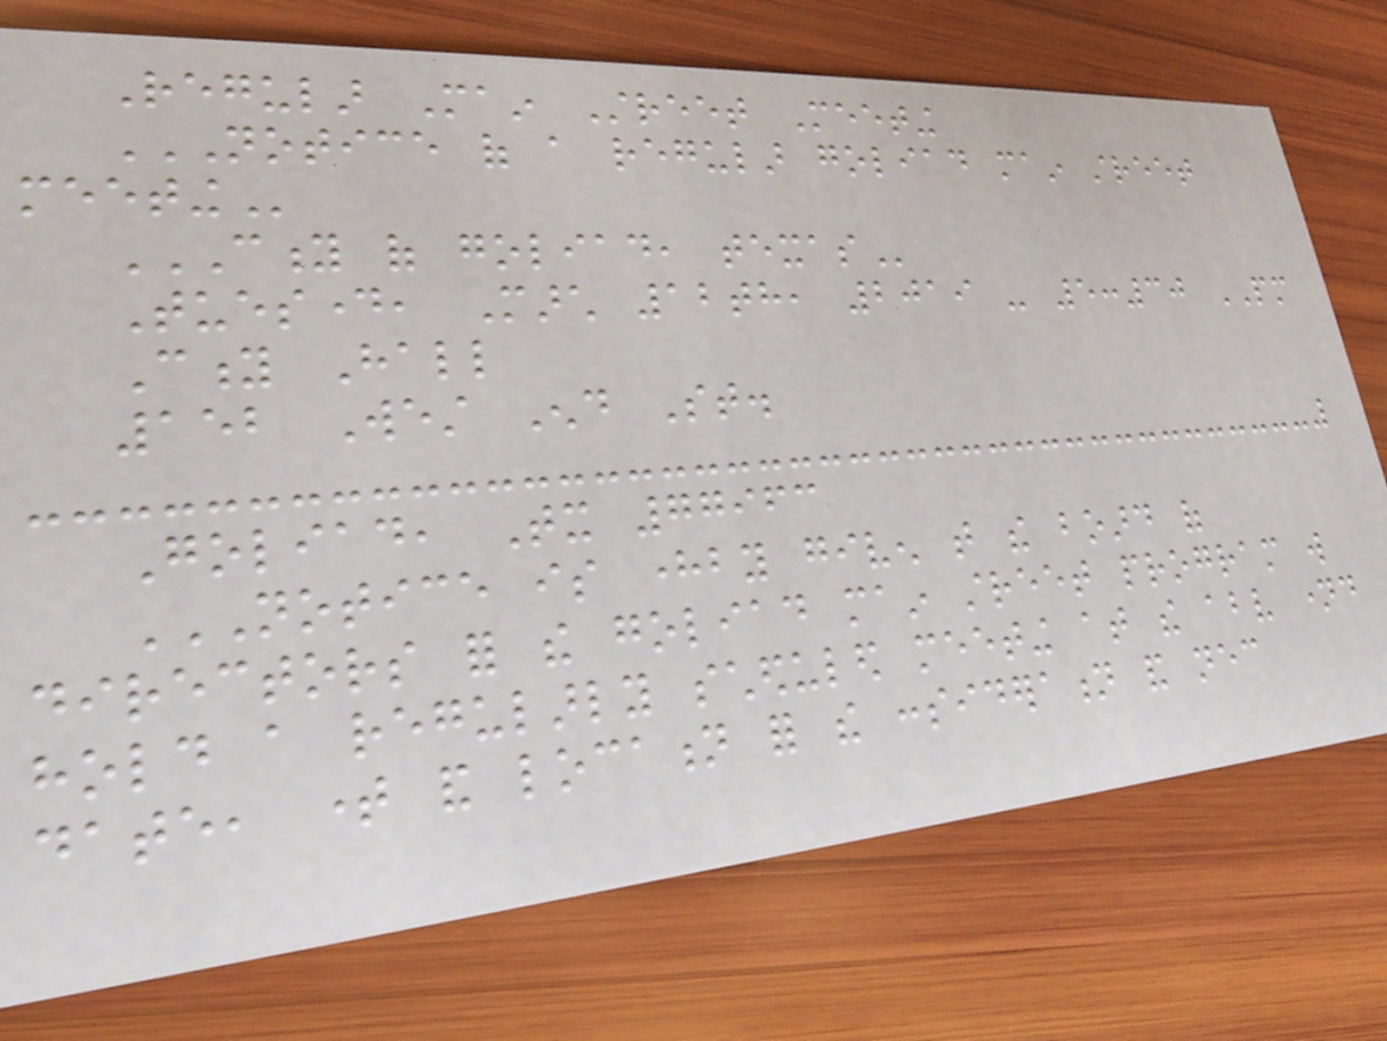Regular Main Street Meeting
NOTICE OF A REGULAR GOLIAD MAIN STREET
MEETING
CITY OF GOLIAD, TEXAS
Tuesday, March 12th, 2019 - 5:30 PM
City Hall
152 West End St.
Goliad, Tx 77963
NOTICE IS HEREBY GIVEN THAT THE BOARD OF
DIRECTORS FOR THE GOLIAD MAIN STREET PROGRAM WILL
HOLD A REGULARLY SCHEDULED MEETING AT THE ABOVE NAMED
DATE, TIME AND LOCATION FOR THE CONSIDERATION AND NECESSARY
